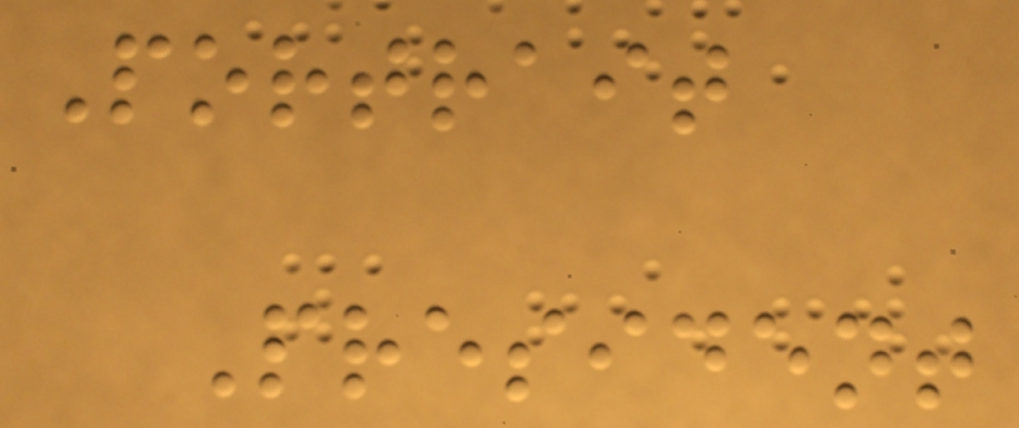Portrait
President
